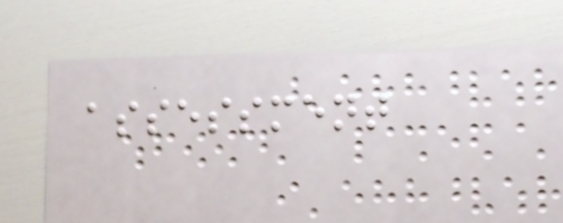assessment
